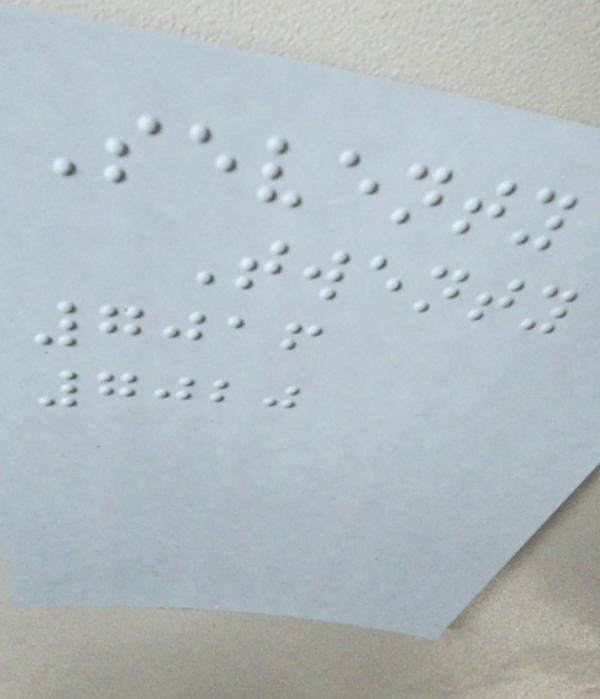Seventy
Twenty
7016
7020
